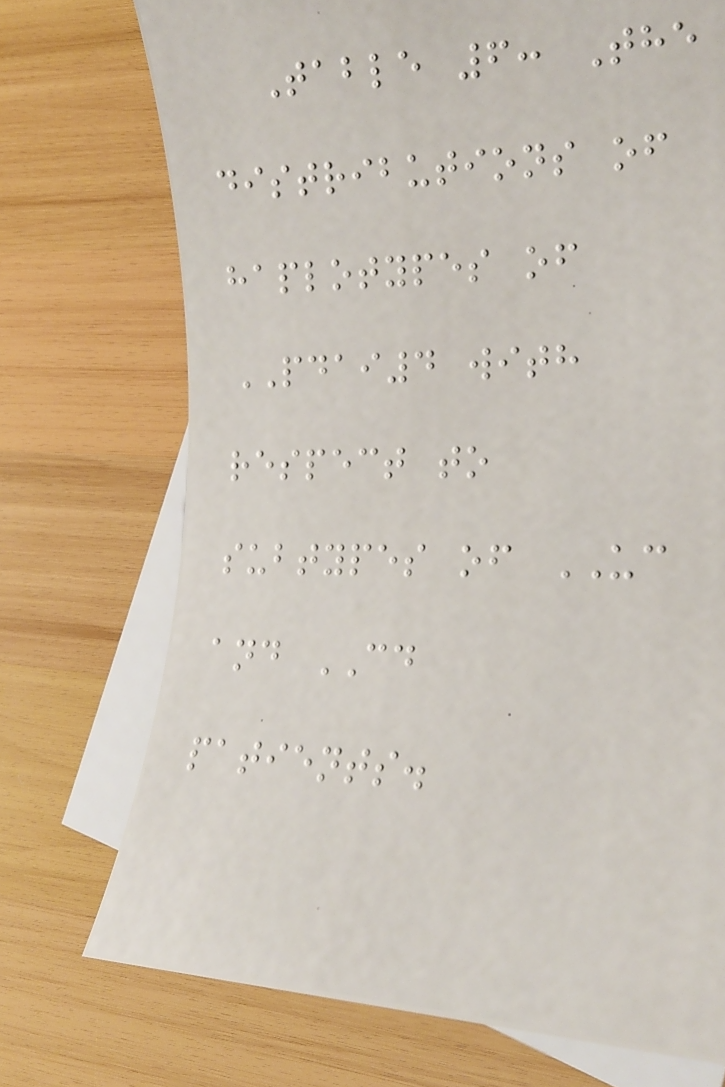Table 6: The
distributions of
haplotypes of
PDAI4 with
respect to
subtypes of UC
and CD
patients.
